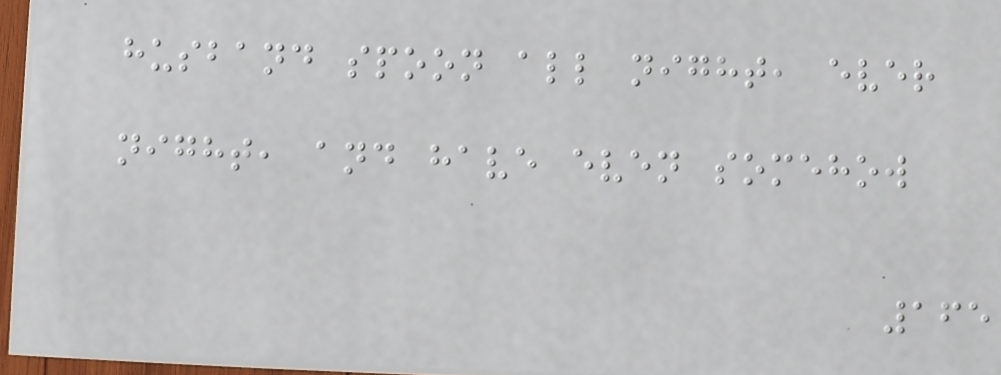husband spoon all night, ever
night, and have even somehow
165
